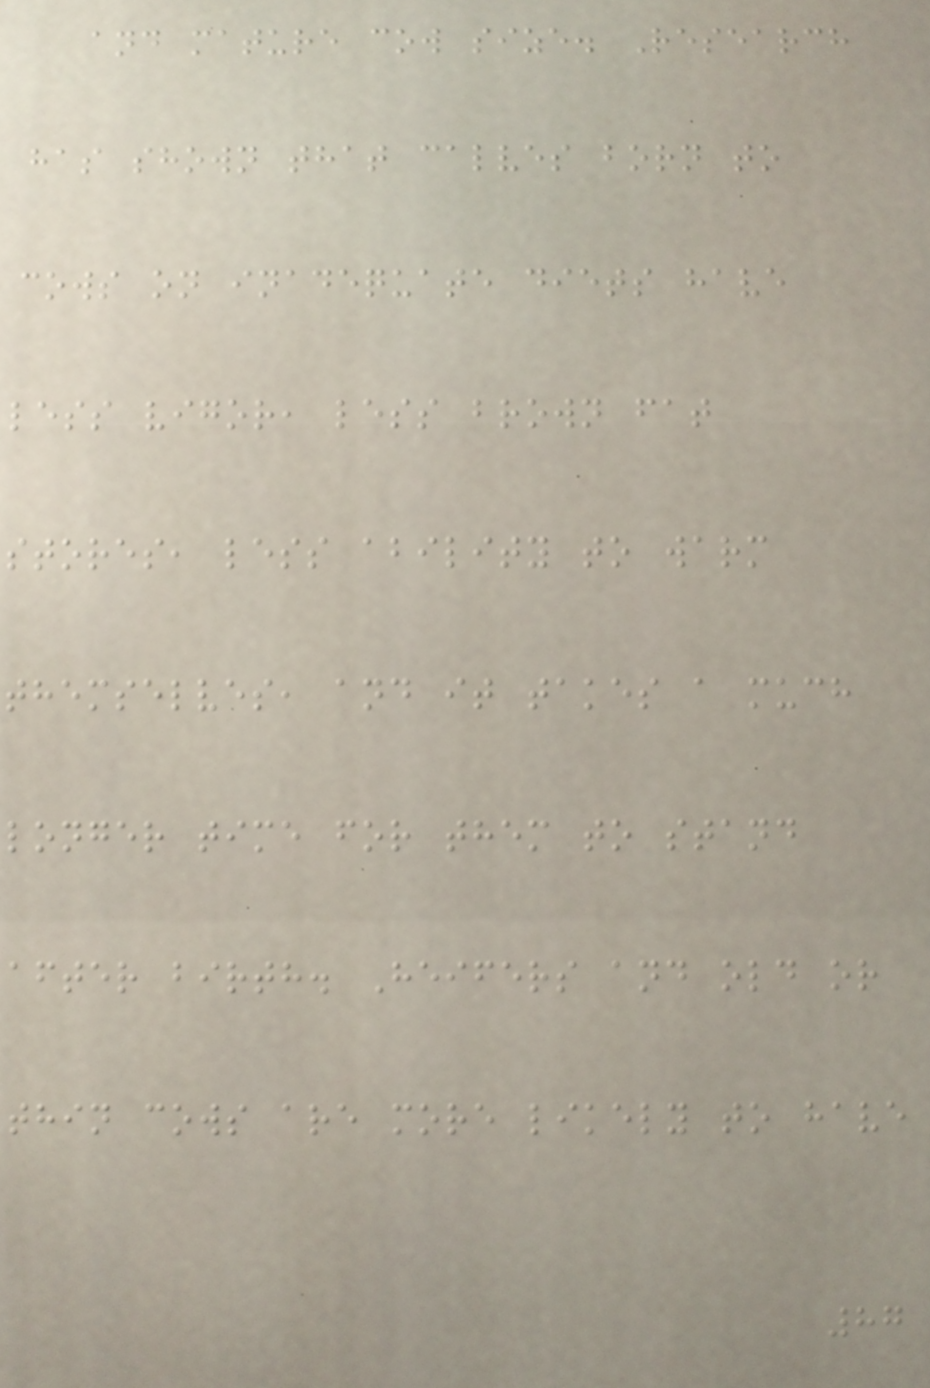and mature cow size. Research
has shown that calves born to
cows on inadequate diets have
less vigor, less brown fat
stores, less ability to warm
themselves, and it takes a much
longer time for them to stand
after birth. Heifers and old or
thin cows are more likely to have
87
